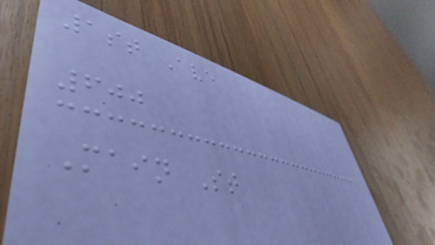1st Ave
600
Main St
